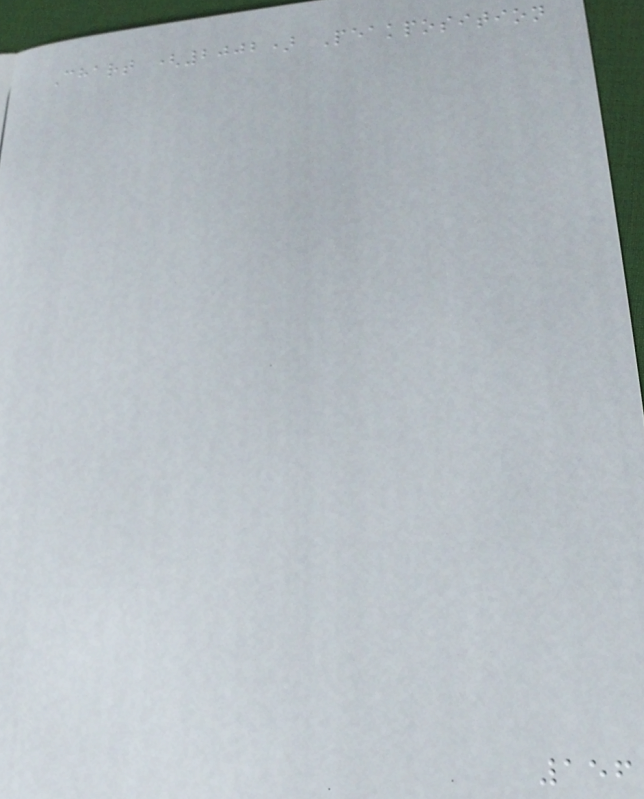Chart (2002) Peakposition
156
